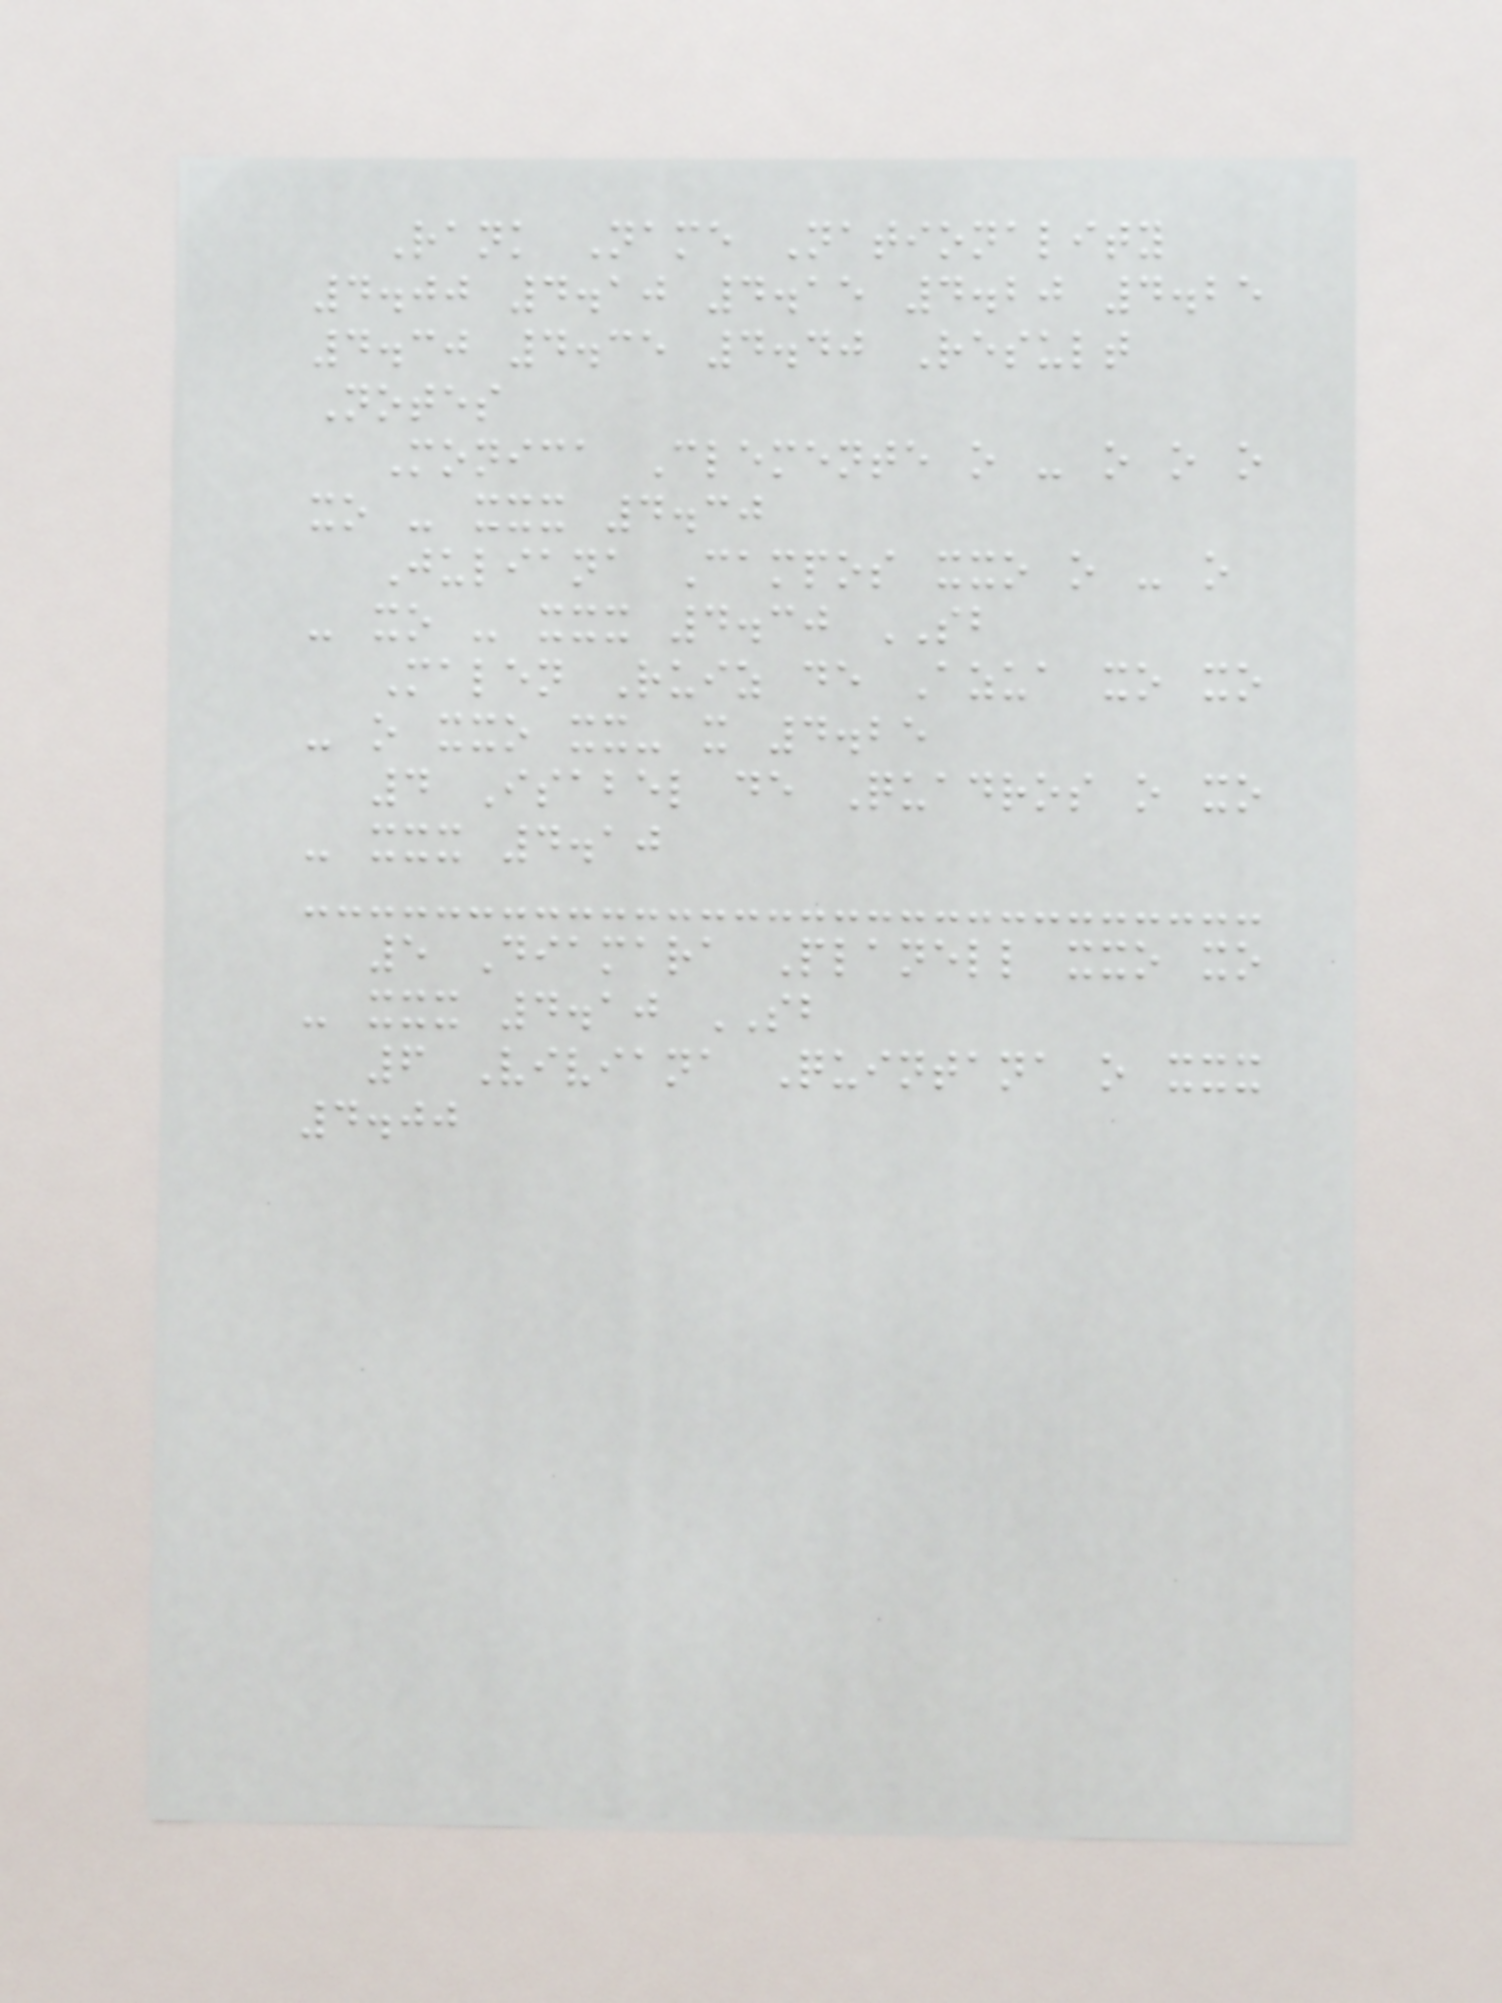Rank Name Nationality
4.00 4.10 4.15 4.20 4.25
4.30 4.35 4.40 Result
Notes
Monica Clemente o - o o o
xo - xxx 4.30
Juliana Campos xxo o - o
- xo - xxx 4.30 SB
Malen Ruiz de Azua xo xo
- o xxo xx- x 4.25
4 Isabel de Quadros o xo
- xxx 4.10
5 Diamara Planell xxo xo
- xxx 4.10 SB
6 Viviana Quintana o xxx
4.00
